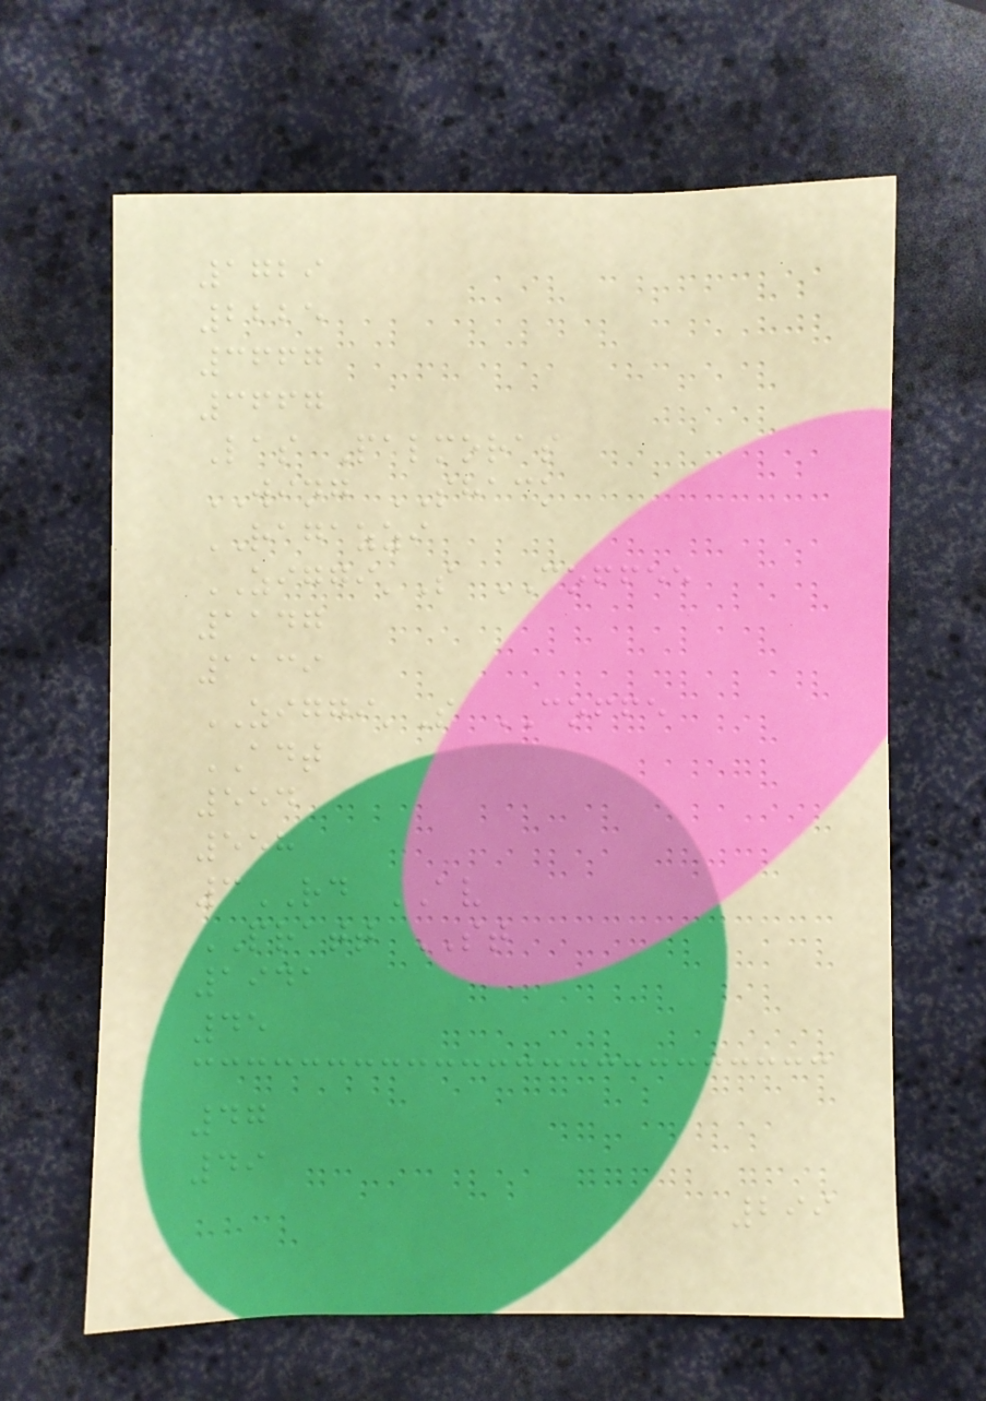1729
2225
3667
3667
Las Palmoras
WING SHACK
RAGAZZI
ZIGGI'S COFFEE
1147
1139
ZIGGI'S COFFE
ADT
554
558
3RD AV
PRATT ST
1941
45
47
49
299
